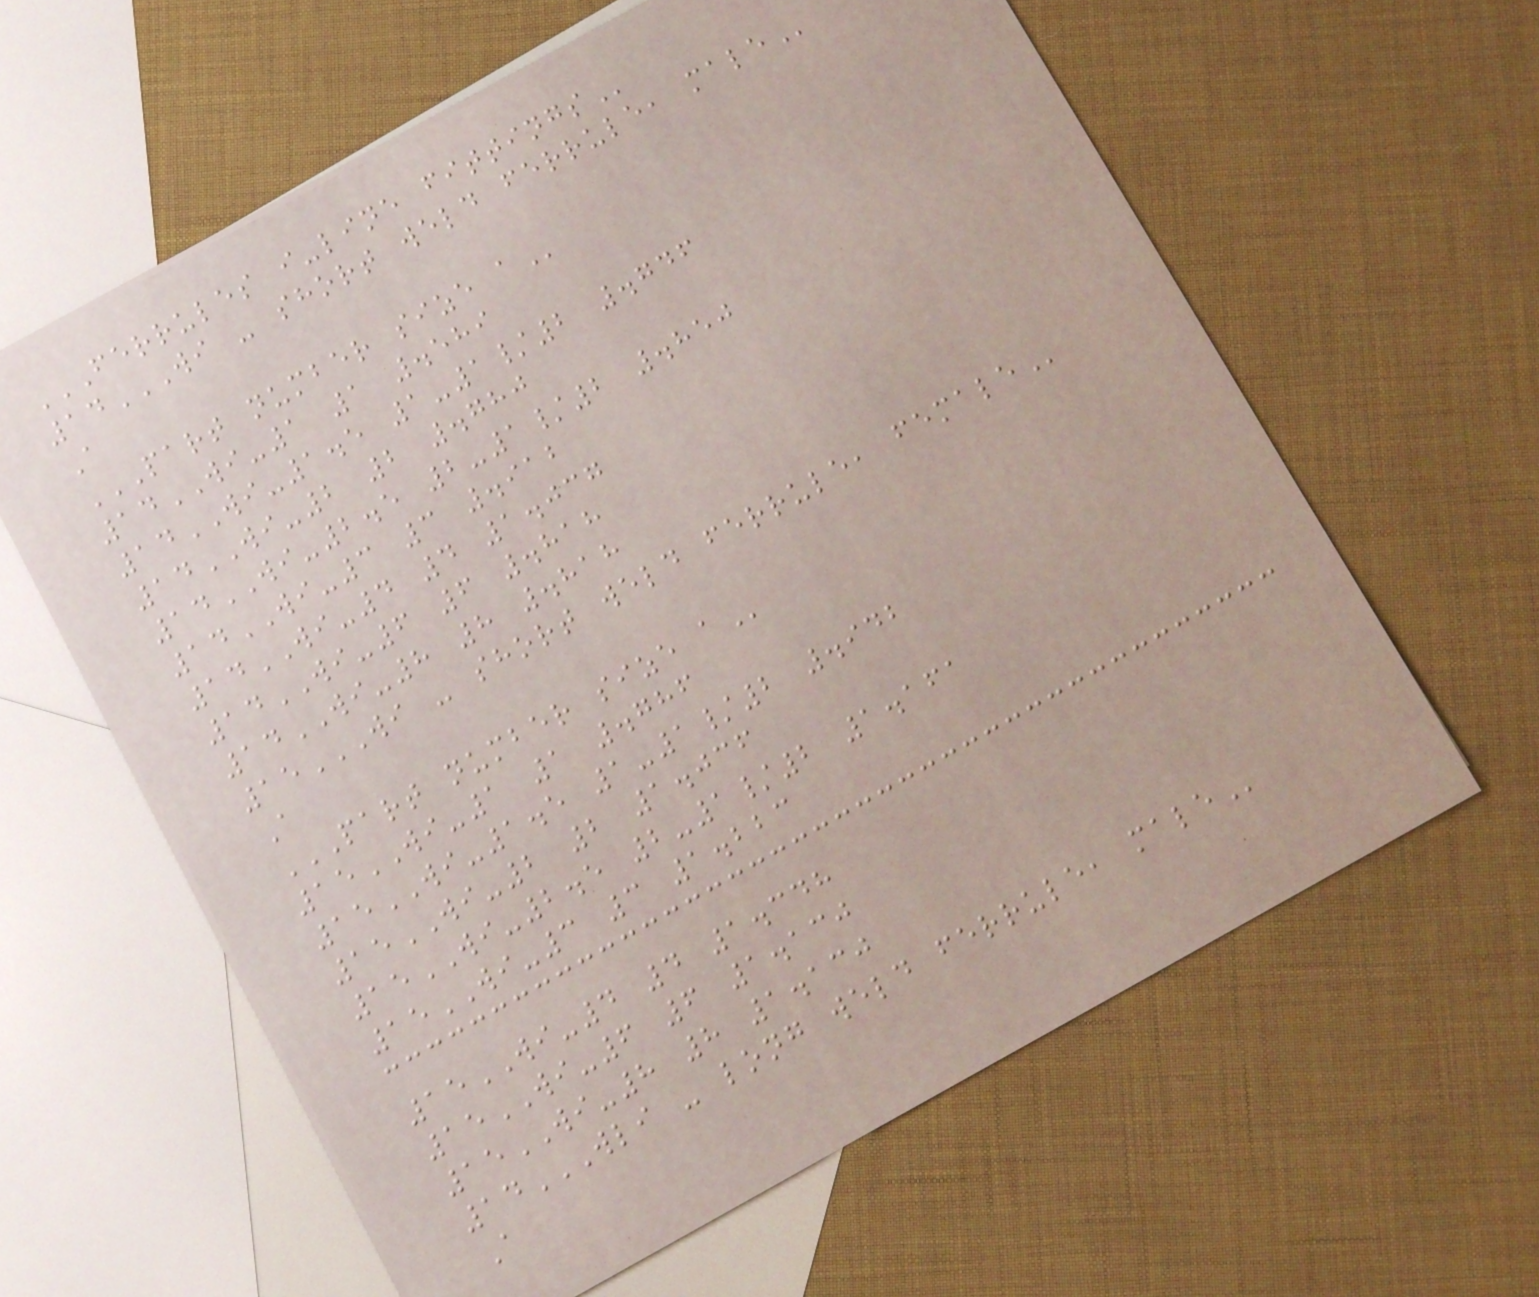FERRULES I-LINE FITTINGS
14WI - SHORT WELD FERRULE, MALE
A
PART NUMBER SIZE A
14WI-1 1 .589
14WI-1.5 1-1/2 .746
14WI-2 2 .780
14WI-2.5 2-1/2 .850
14WI-3 3 .912
14WI-4 4 1.037
14WI-6 6 .818
14WI-8 8 .818
15WI - SHORT WELD FERRULE, FEMALE
A
PART NUMBER SIZE A
15WI-1 1 .786
15WI-1.5 1-1/2 .942
15WI-2 2 1.036
15WI-2.5 2-1/2 1.161
15WI-3 3 1.223
15WI-4 4 1.348
15WI-6 6 1.130
15WI-8 8 1.130
14WLI - LONG WELD FERRULE, MALE
A
